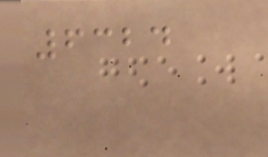6324
